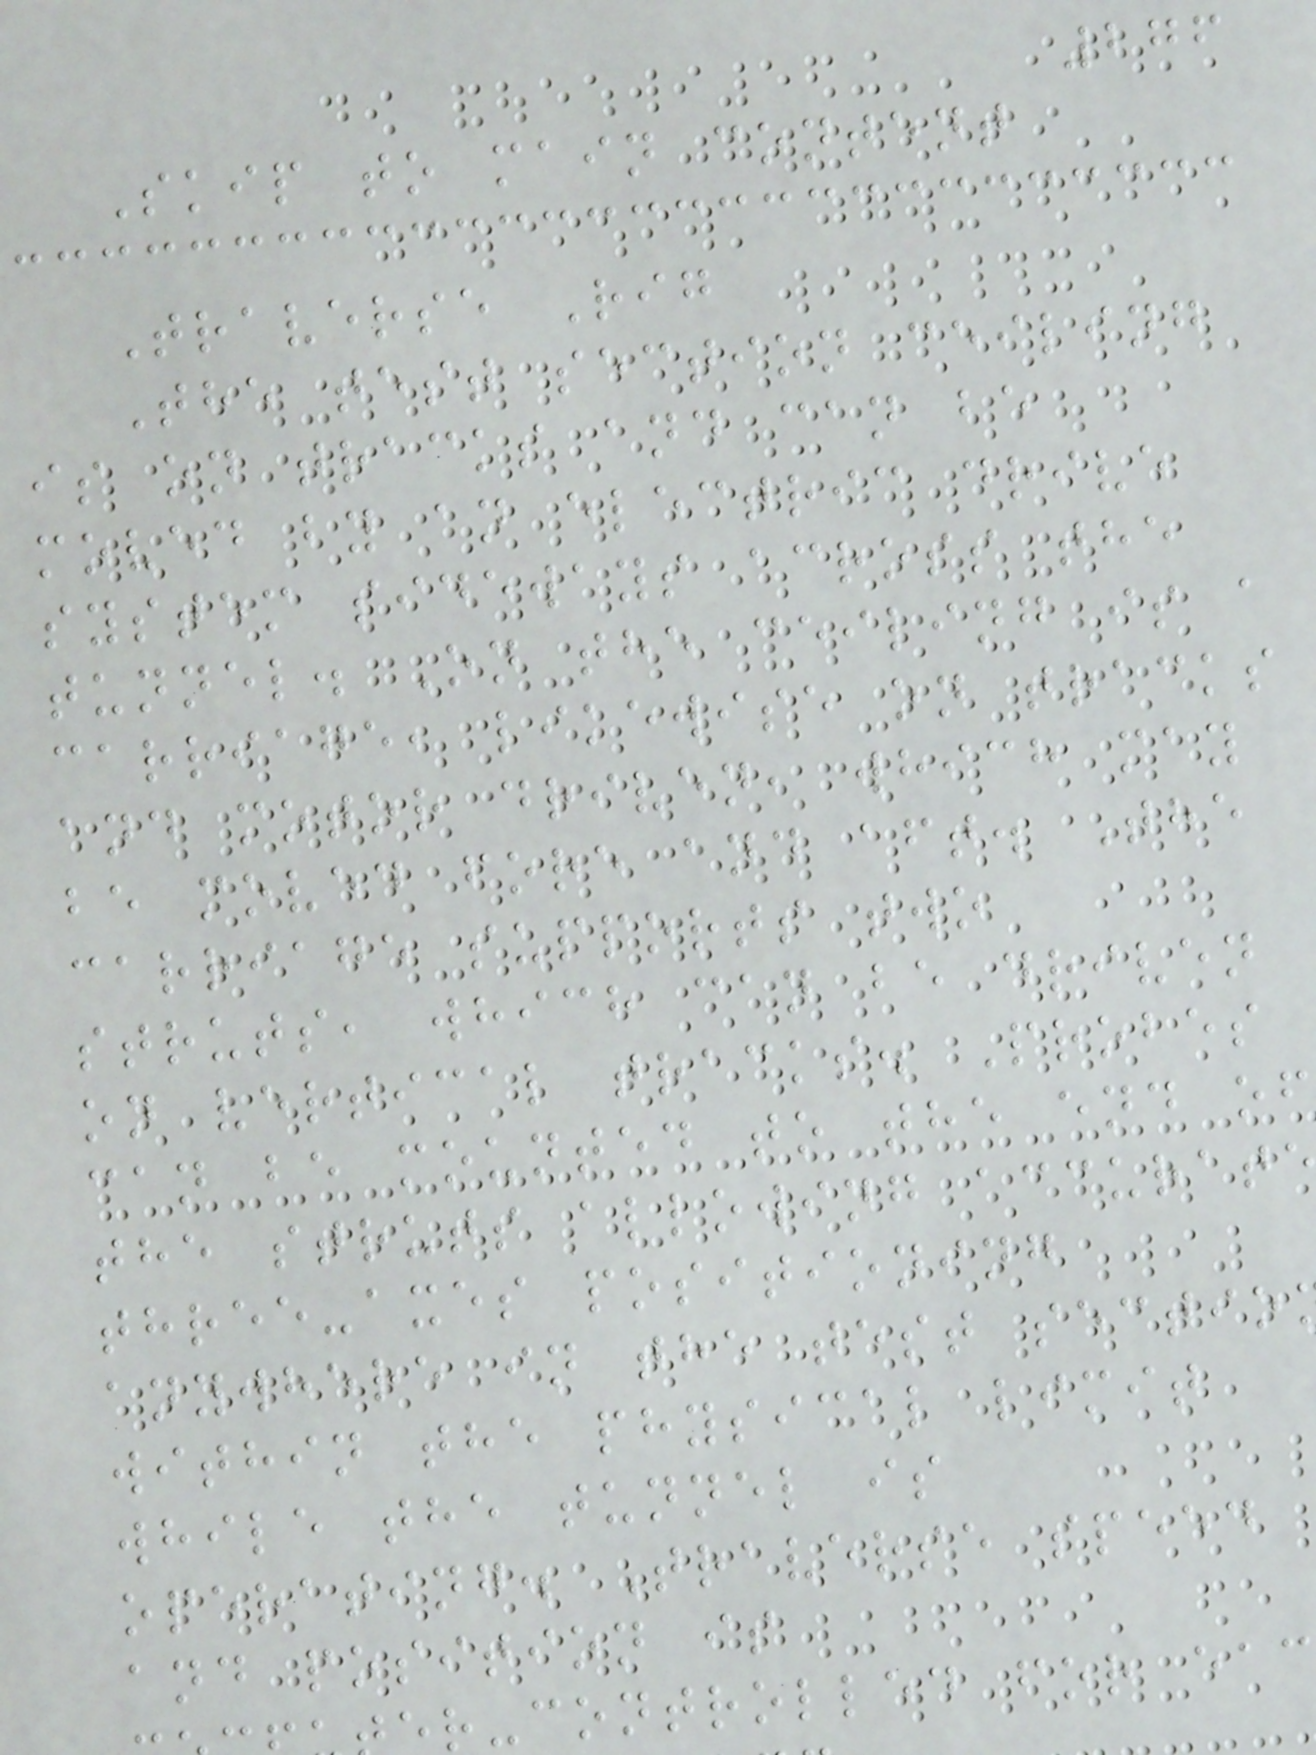276
Skip to main content
Traverse Rig
The test section ceiling
is on tracks and can be
moved by an electric drive
system sideways across the
tunnel. On the ceiling is a
carriage, likewise on tracks
and motor driven, which may
be moved fore and aft. The
carriage supports two
struts, which can be driven
on vertical tracks. Probes
can be mounted to the end of
the struts allowing accurat
three-axes positioning
anywhere in the test sectio
within the physical limit
while the tunnel is
operating. Traverse speed
and position is
r-controlled for eac
